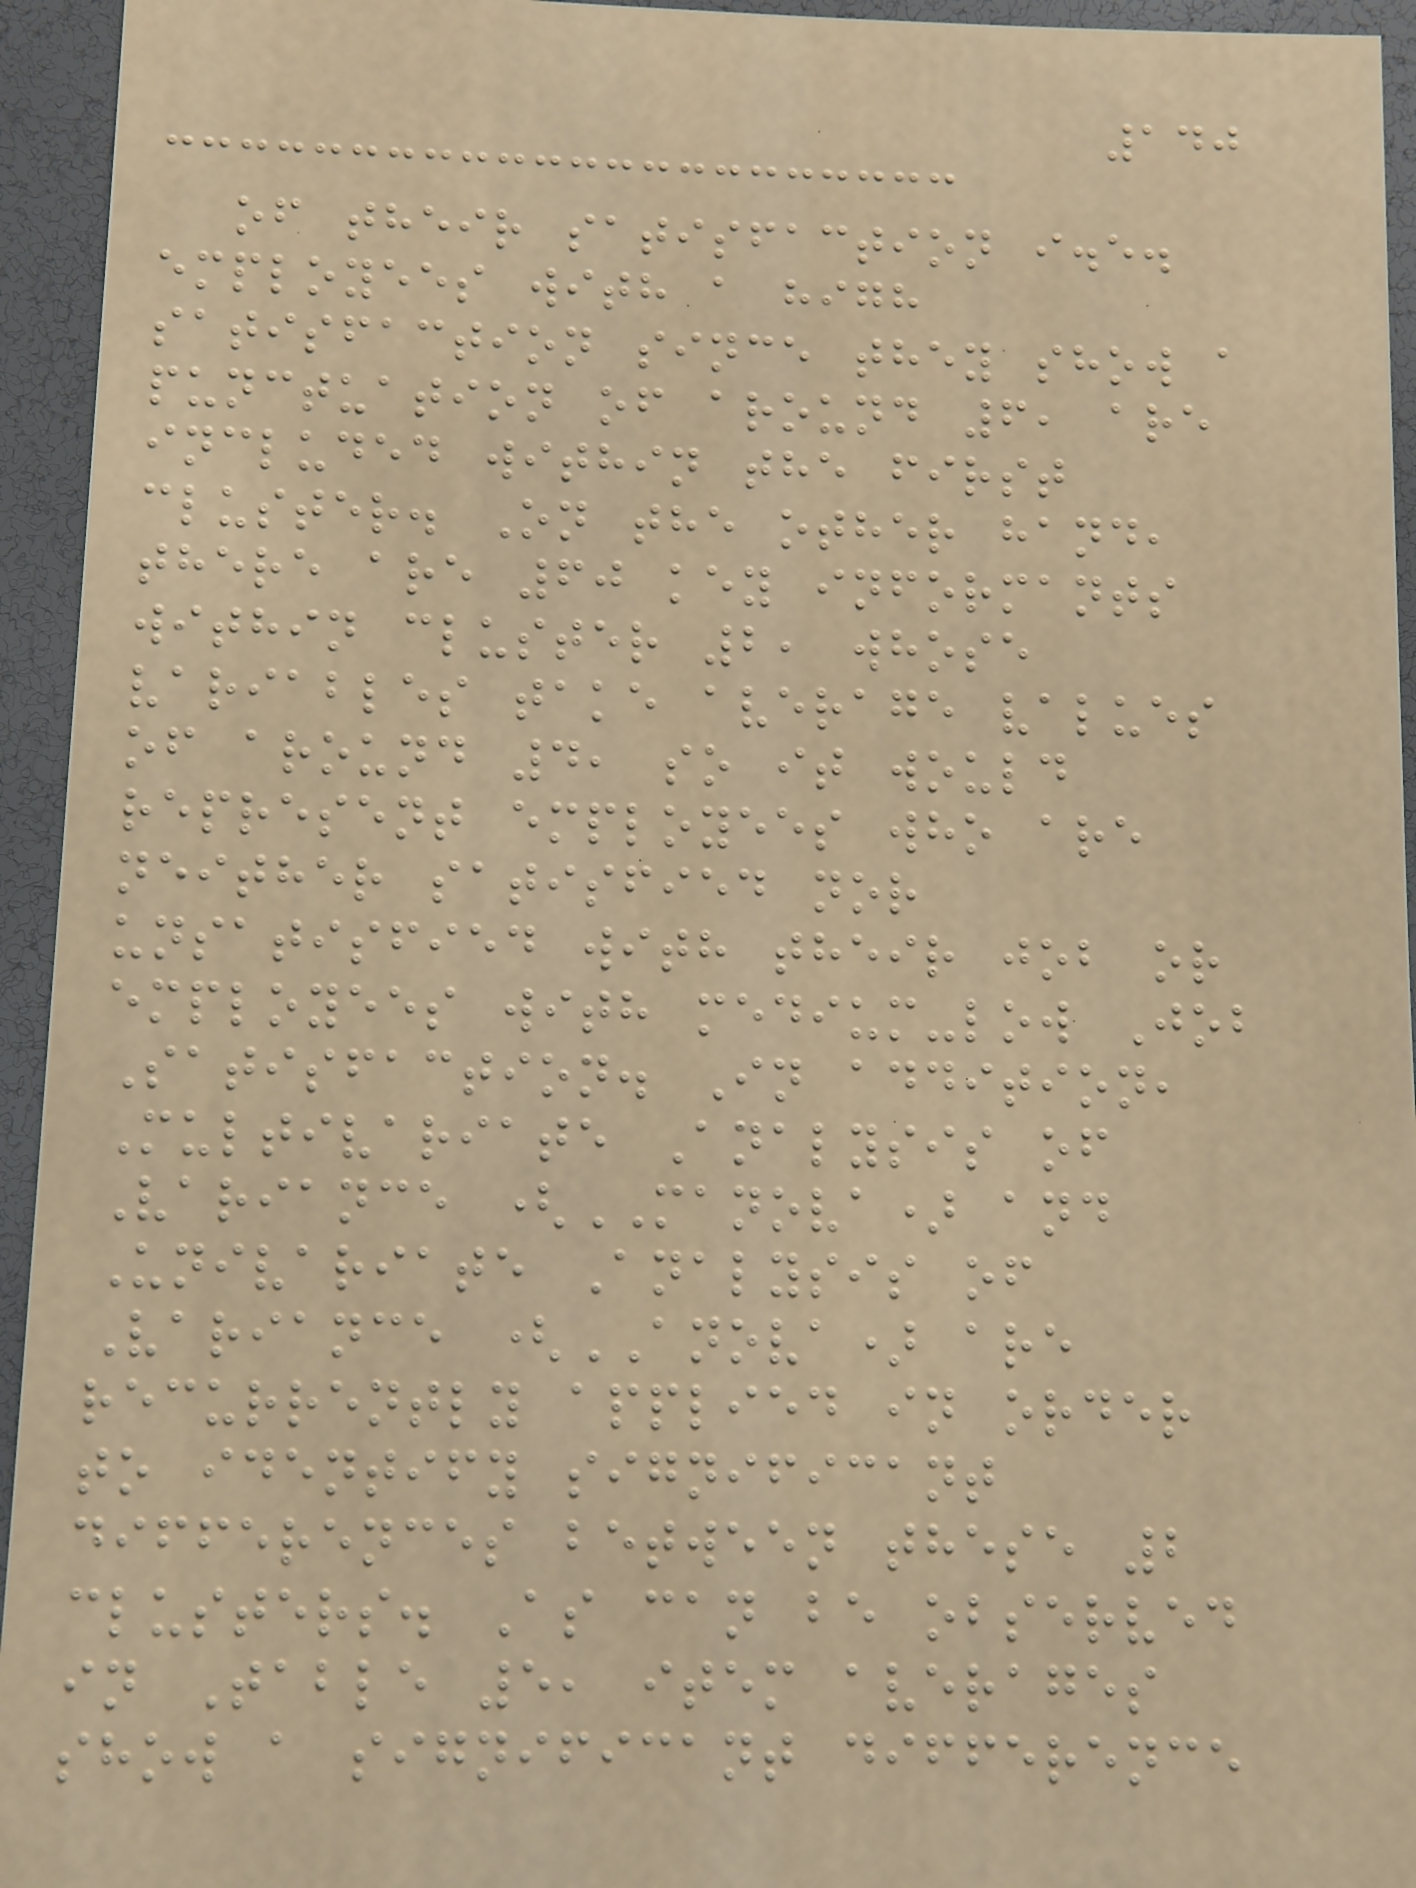140
of their satisfaction i.e.
employees with a high
satisfaction since they show a
punctuation of around 6, are
included within the first
cluster. On the other hand,
there are 60 key informants
within cluster 2, whose
variables take average values
of around 4, so it would
represent employees who are
neither satisfied nor
unsatisfied with their job or
employees with medium-low Job
Satisfaction. In addition,
Multivariate Analysis of
Variance (MANOVA) and
Univariate Analysis of
Variance (ANOVA) are
recurrently applied in order
to identify significant
differences between these 2
clusters. As can be observed
in Table 5, item averages
show a significant difference
